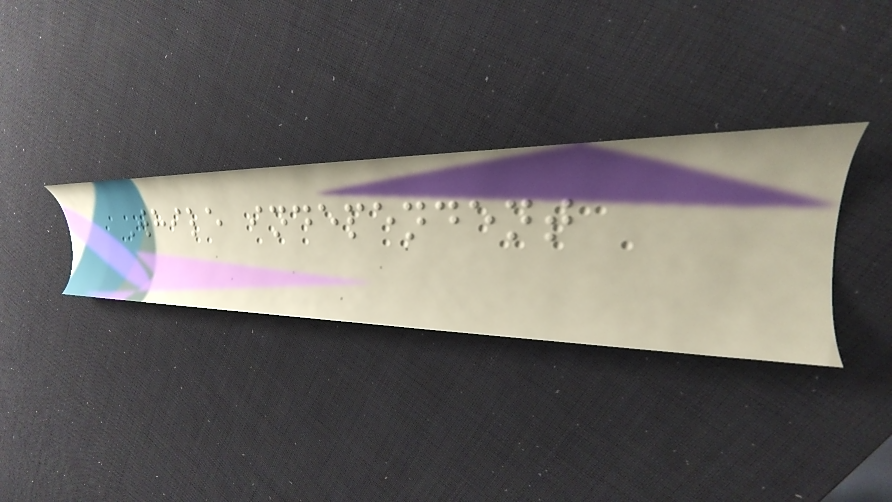While independent
